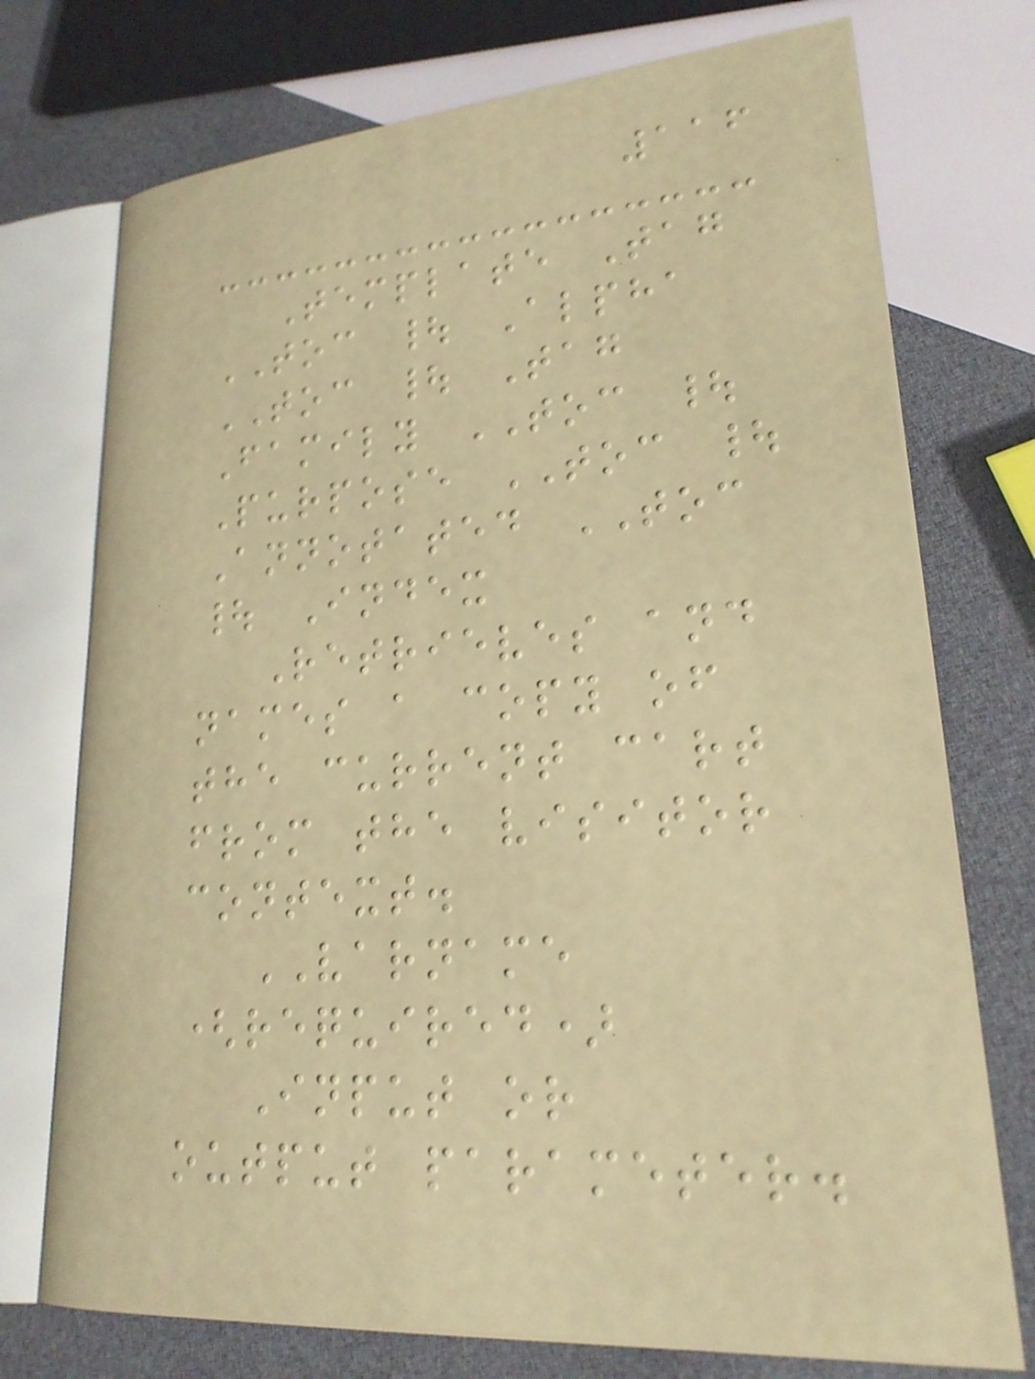116
Template Tag
TOC | Alpha
TOC | Tag
Family TOC |
Purpose TOC |
Annotated TOC
| Index
Retrieves and
names a copy of
the current cart
from the visitor
context.
VARNAME
(required)
Input or
output parameter.
